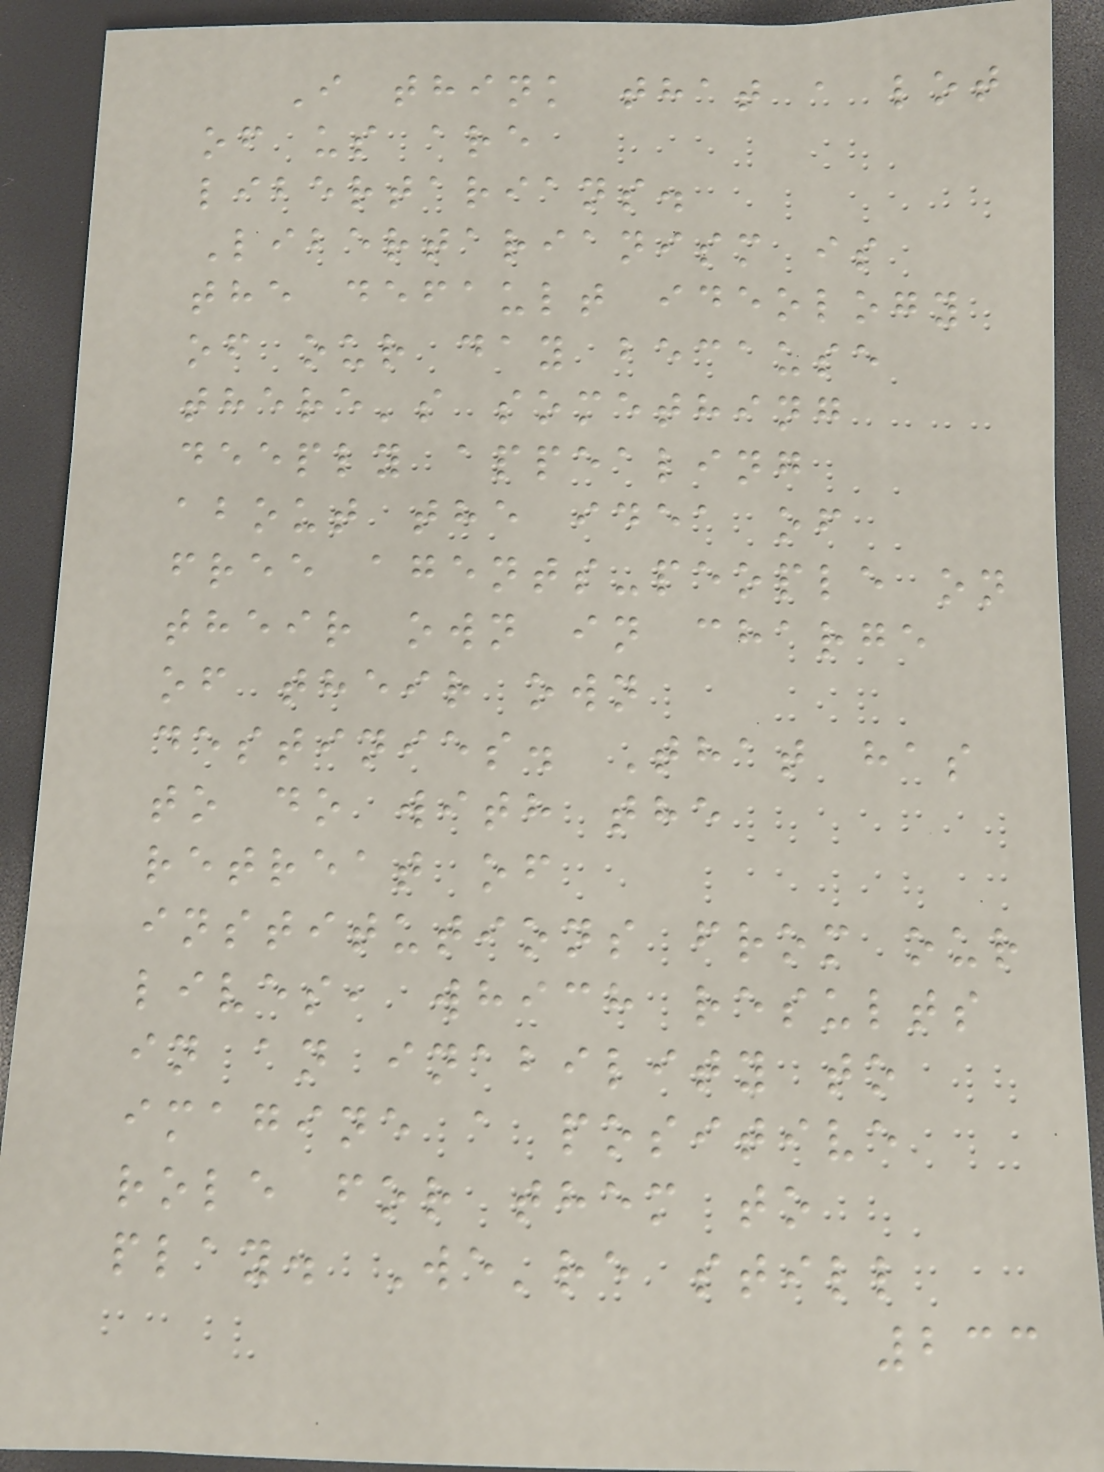I think that a lot
of us are
libertarians.
Libertarianism is
the default ideology
of our day because
there's something
deeply appealing
about the idea of
free agents-people on
their own in charge
of their own
destinies. That has
to do with the
retreat of
institutions from our
lives, which results
in an inability to
imagine a positive
role for them to
play. We're still
233
